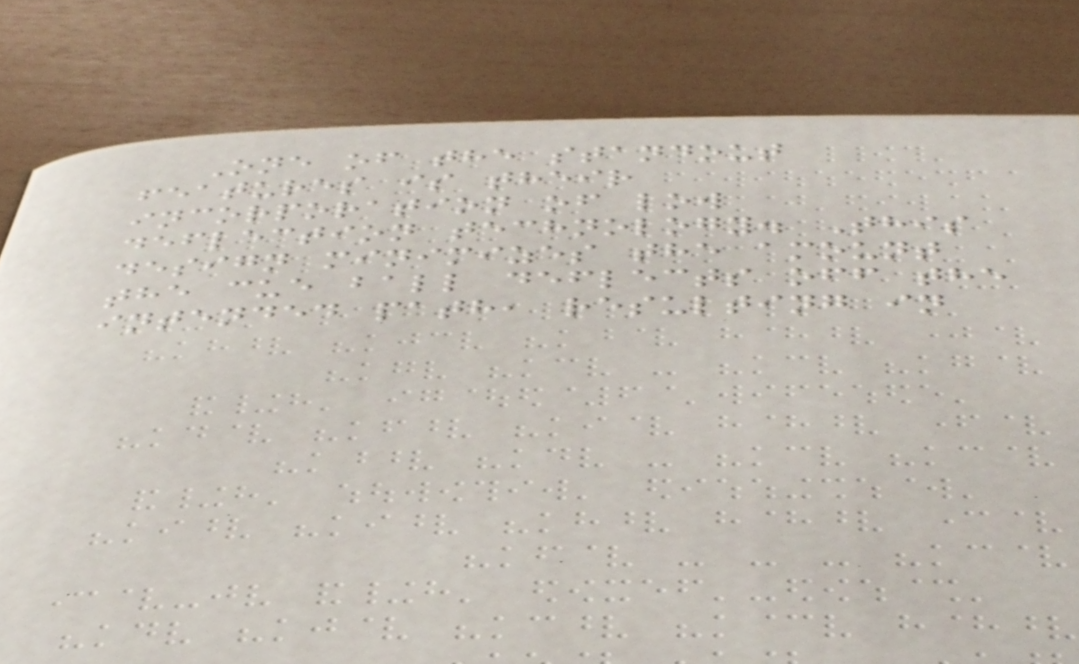One of the standout
features is their
incorporation of low
deflection technology. This
design minimizes the amount
the cue ball deflects off the
intended path, resulting in
